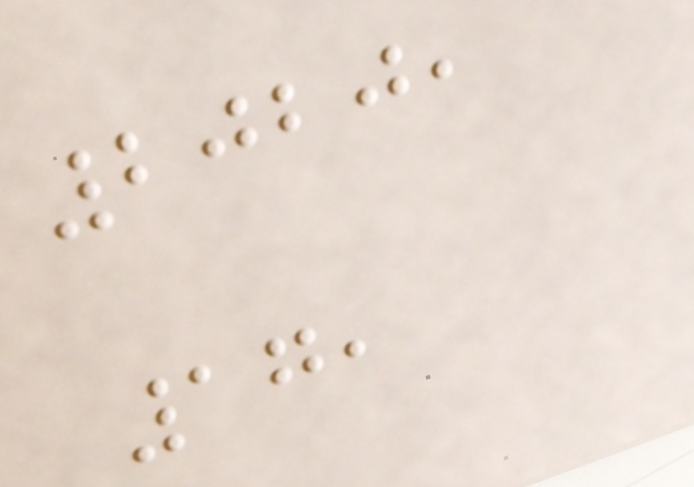2020,
17,
